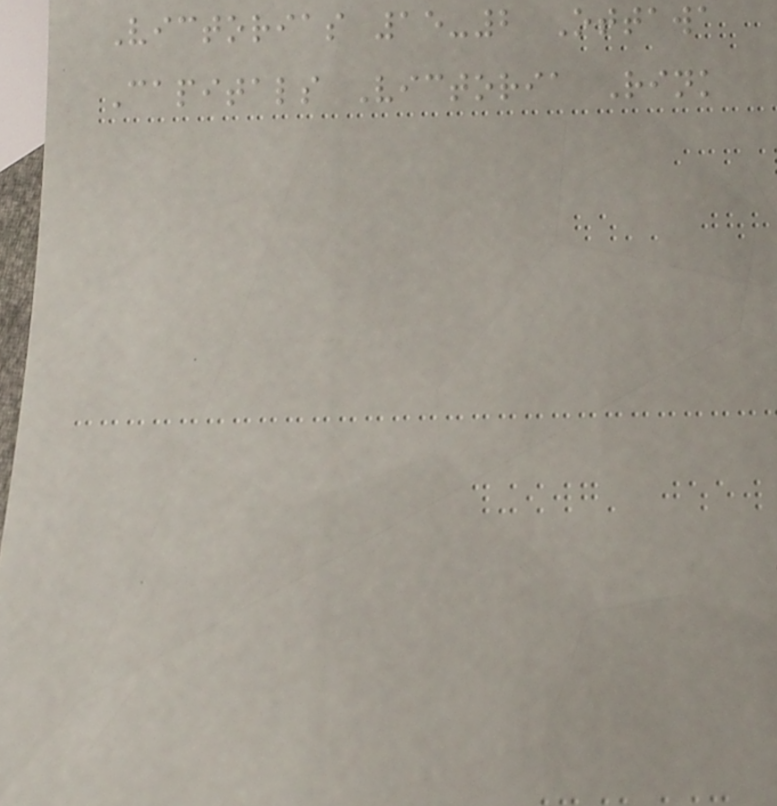Victorias 15-2 Ottawa
Capitals Victoria Rink
